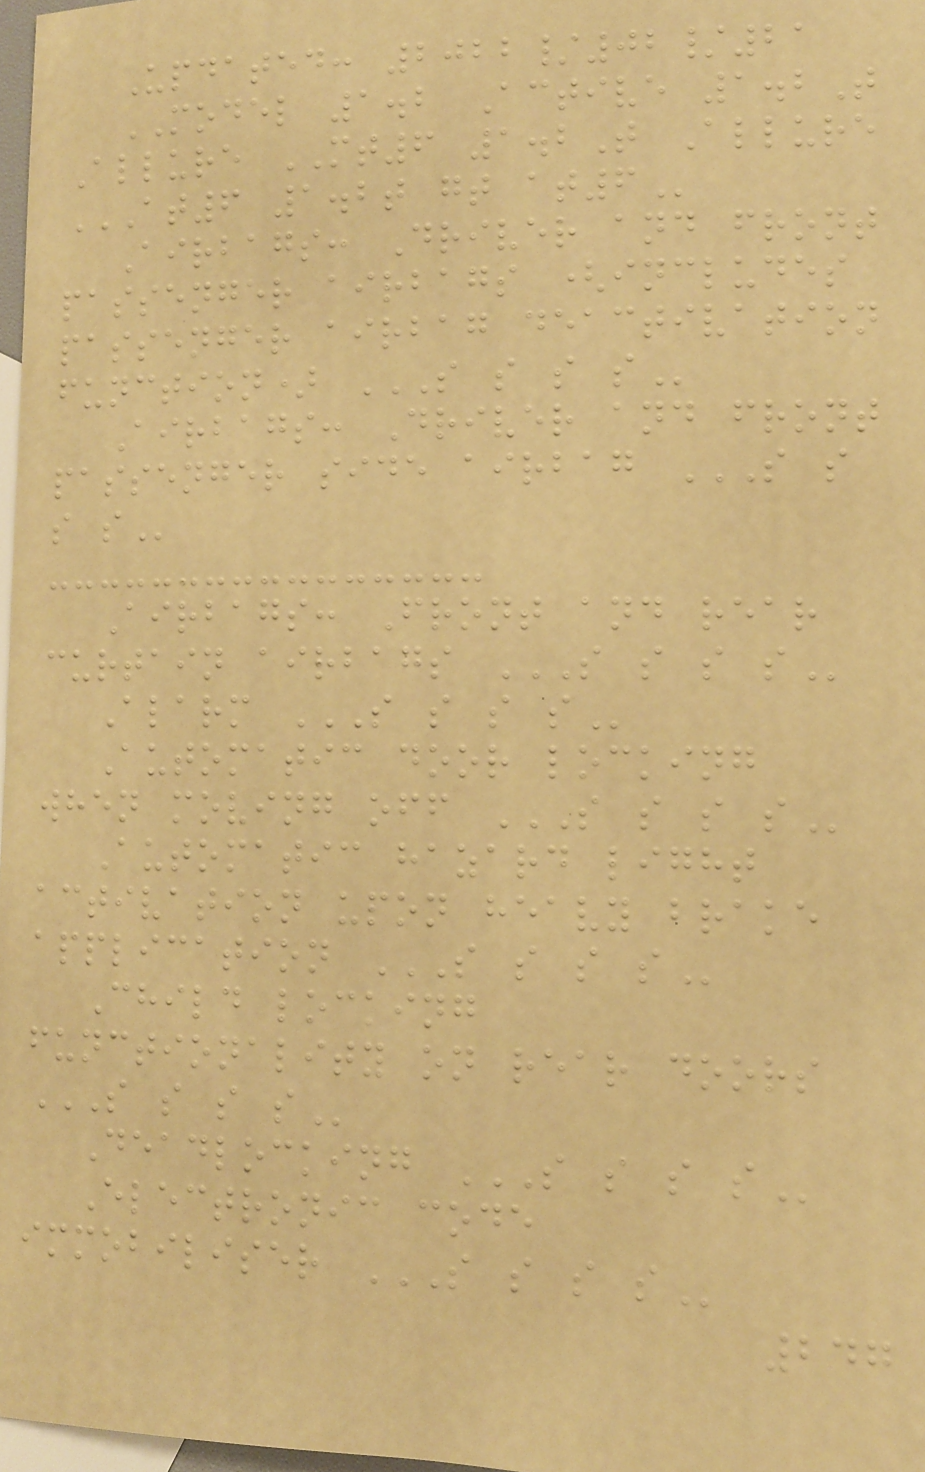Updated: 2022/02/21
MODEL 1.2 Active 1.2T
Allure MT6 1.2T Allure
AT6 1.2T GT AT6
Airbags: Driver and front
passenger airbags (includes
passenger airbag deactivation
function) S S S S
Airbags: Driver and front
passenger side airbag S S
S S
Airbags: Front and rear
curtain airbags S S S S
Alarm S S S S
Automatic door locking
when moving off S S S S
Automatic hazard light
activation upon heavy brake
application S S S S
Child locking
functionality on rear doors
S S S S
Deadlocking S S S S
Electronic code
immobiliser S S S S
247
